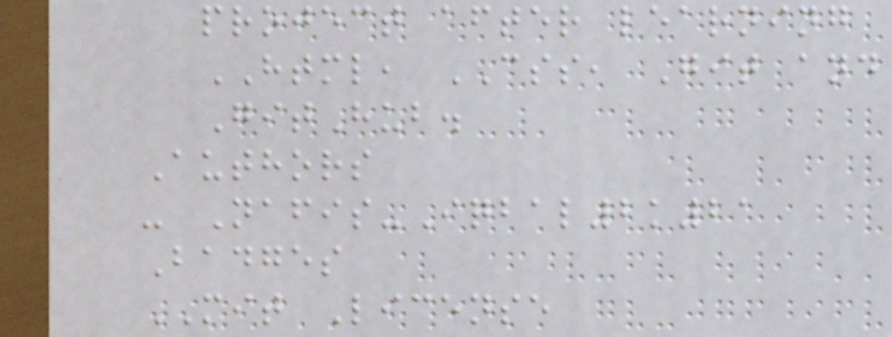project after learning
HTML, CSS, Git and
GitHub.
Authors
- Nafis-Iqbal2k21
Badges
MIT License
